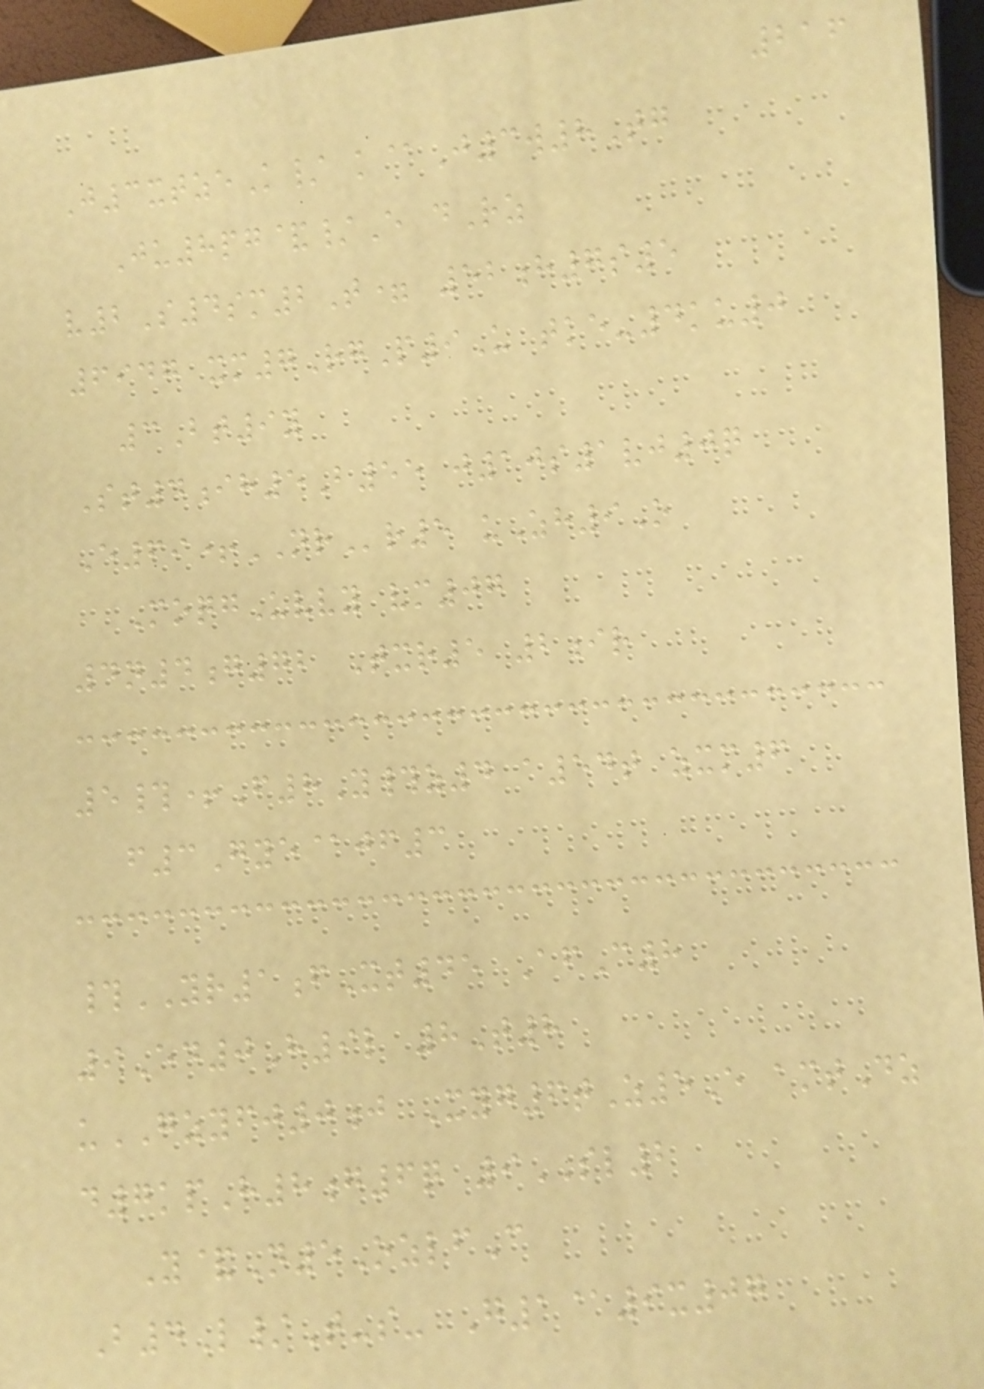216
J3xtzeK/ k@J3w8Tg
Ju8pg&/E dRz
v2S4sm2T= 52h7s5
6947 xm7RgP9U tke-4ku0
3Bt9y
St4ih5B55 j10s1vj0q
E69+NRr5 uZh9O
MoqgUvvy vm07
4n4g72 Txr5 2ir
5#+F8Y#z4 a54t zxm6
f3Gye@jf3
#YR1fXt45 AfC8
9Ed0H9l 8T8
uGZYFJ0j Xyg6tZ5E amtDz
d7kpH8g6q 9SL2
Y&N5OzlfC
B4L/T-s- G1@9x07
